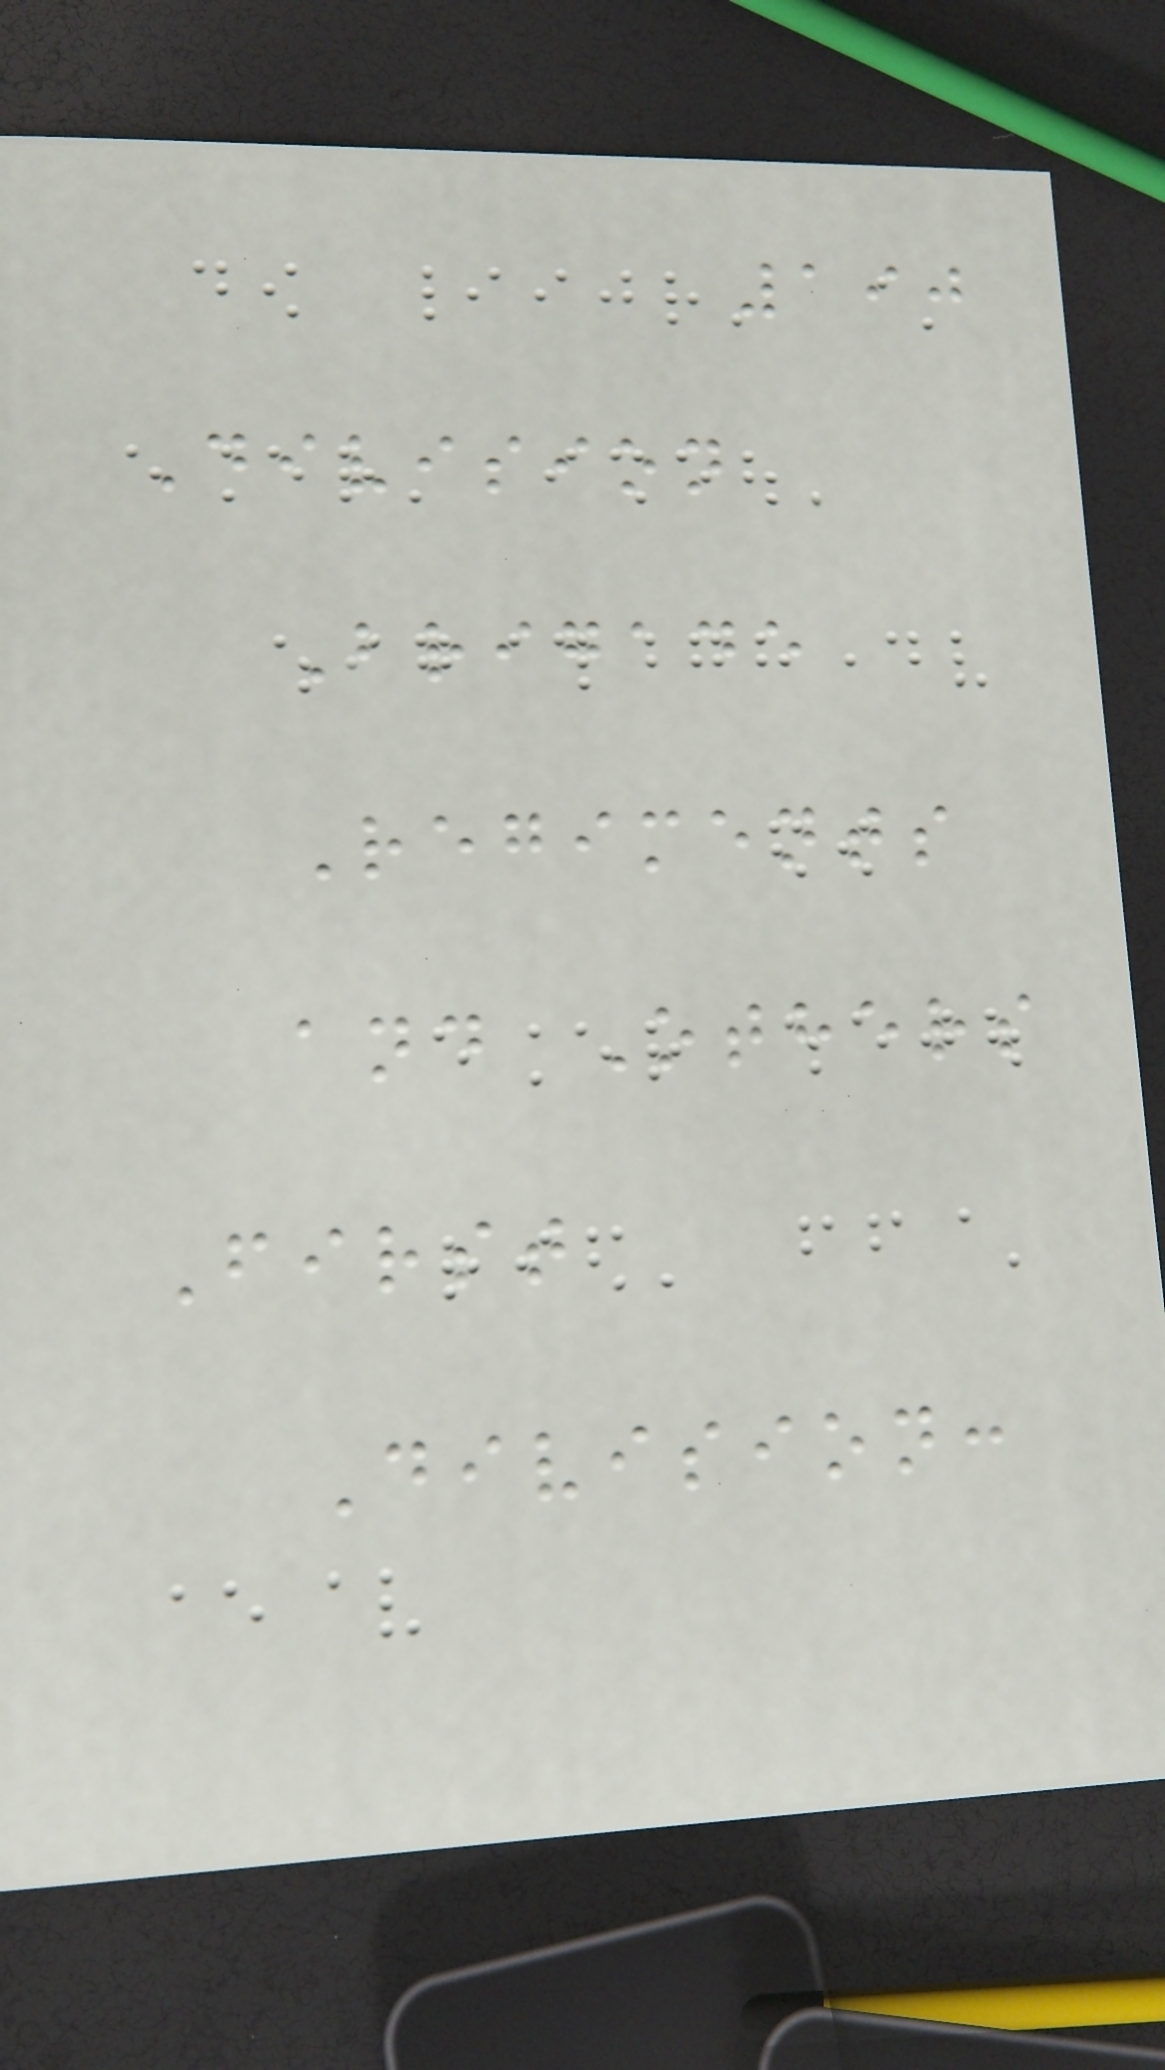190
Division
Brigade
Regiments
and Others
First
Division:
